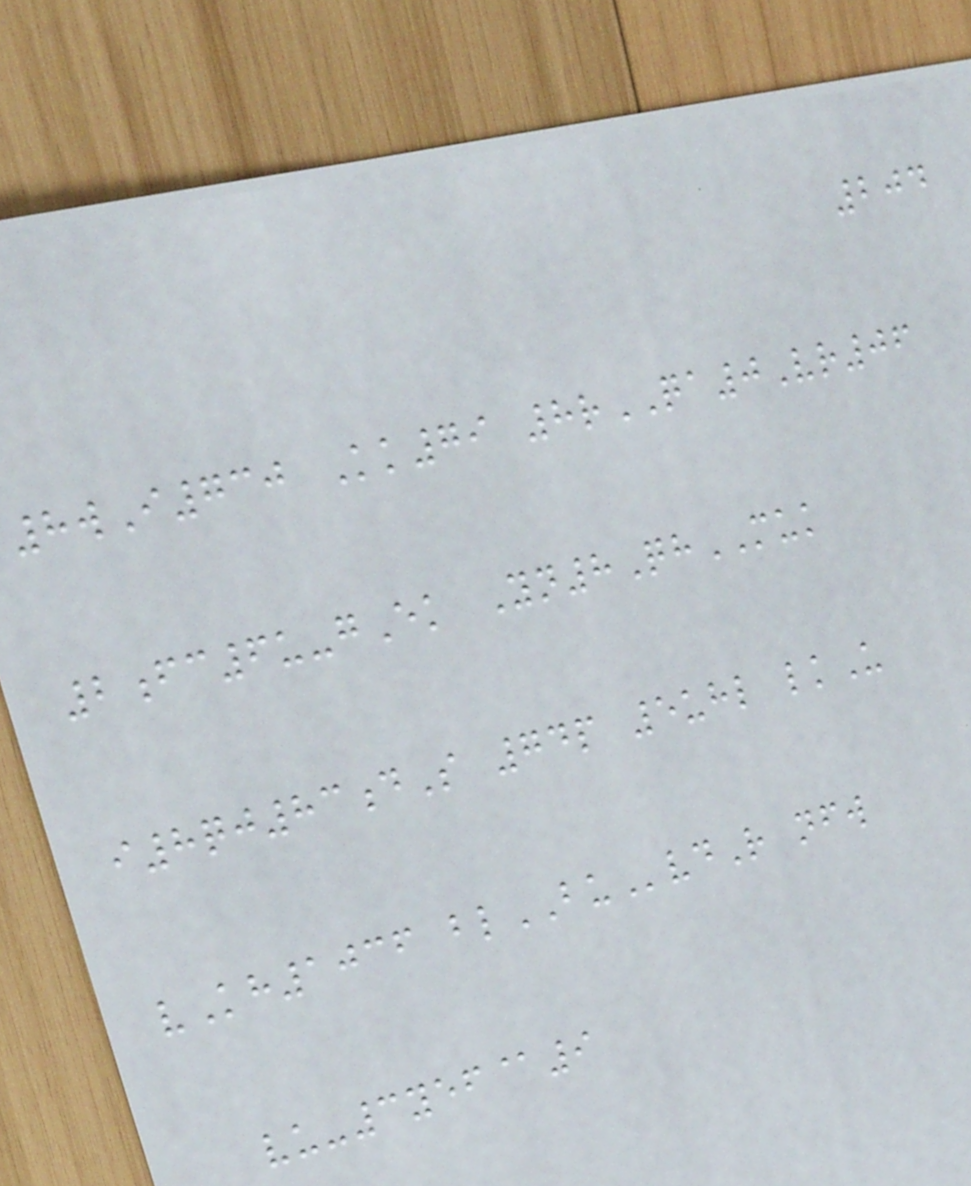204
8wI730 Kk79 8rQA0Vr06
2fc6u-gEk Yn8QhMUK
i8qj83dS 74p 5uhl lkU
vKh1036 blBUvdR nfw
vu-3yef@9
